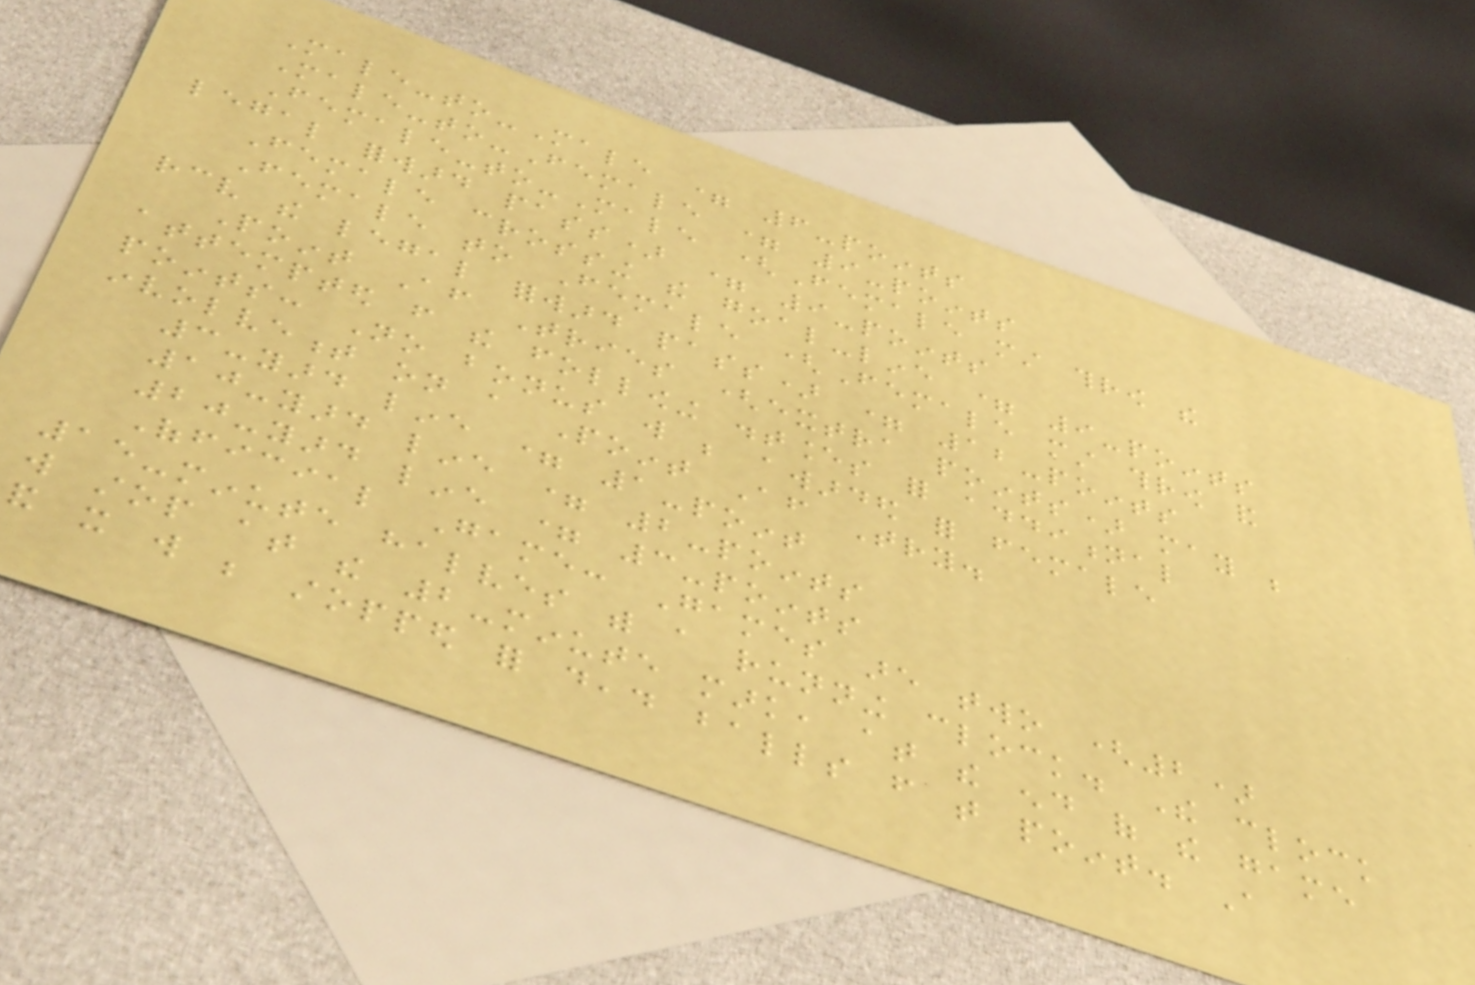Male-to-Male = 6-points
Male-to-Female = 9-points
Female-to-Male (Female must throw the
legal forward pass) = 9-points
Female crossing the goal-line = 9-points
Female to Female (Female must throw and
receive the legal forward pass) = 12-points
Point After Tries (extra points) may be
attempted from the following distances for additional
points: No bonus will be awarded for female
involvement on a Point After Try.
3-yard line = 1-point
10-yard line = 2-points
20-yard line = 3-points
Official Game: Games are two (2)
15-minute halves with a running clock. The clock
will stop at the 2-minute mark, at the end of the game
and it will be stopped for dead balls from that point. A
